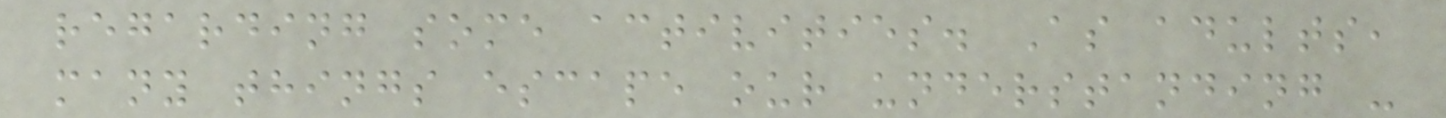regarding some activities. As adults,
many things escape our understanding -
